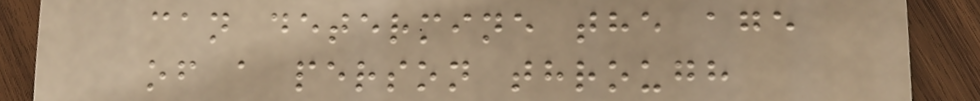can determine the age
of a person through
